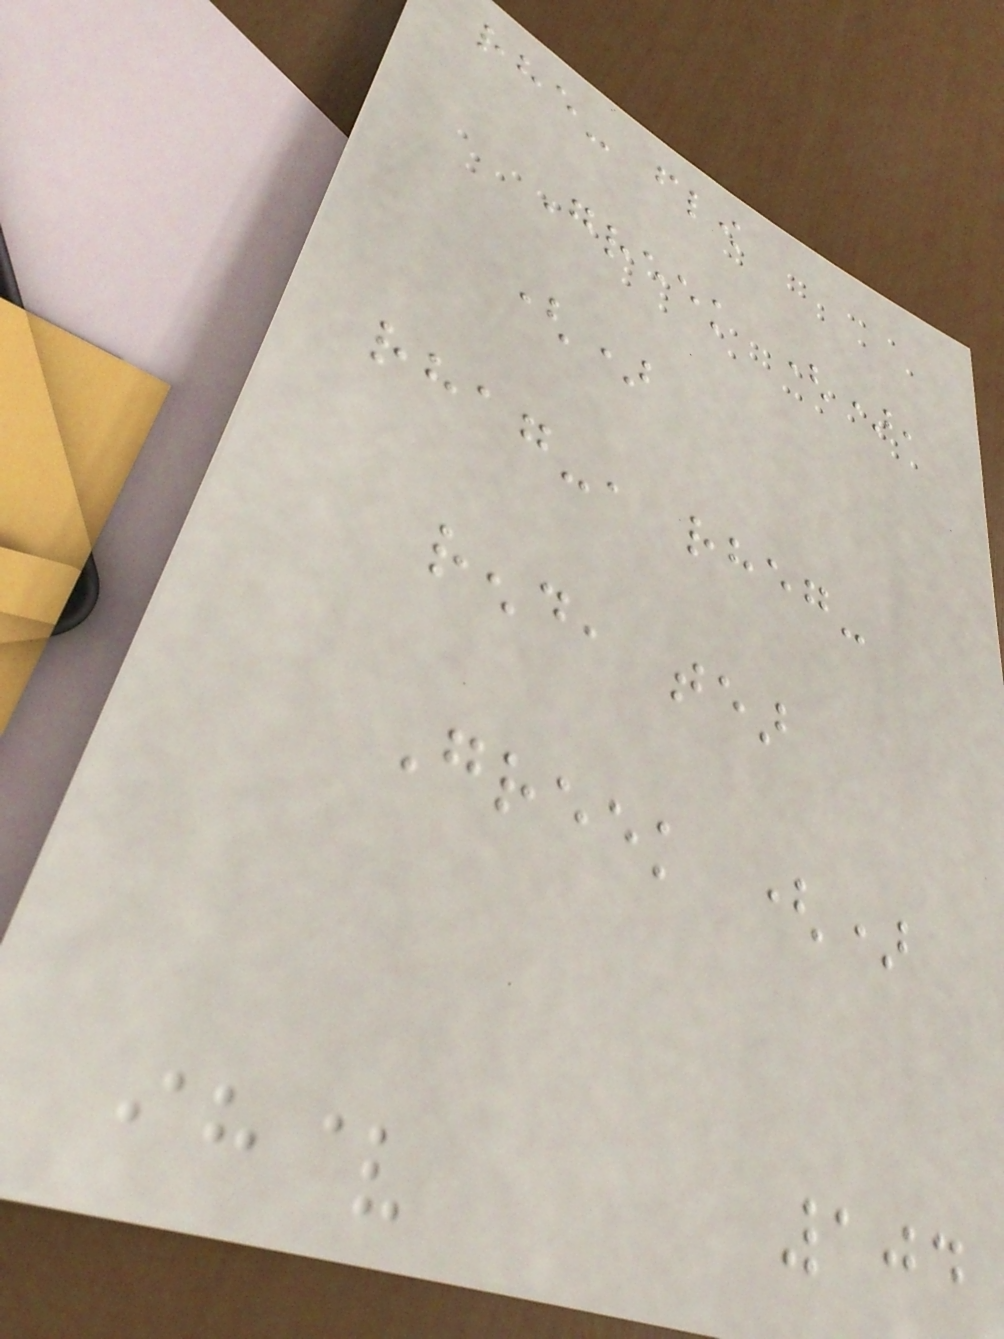rhe- flow
Greek (),
()
rhag-, rheg-
rend, tear
Greek ()
104
